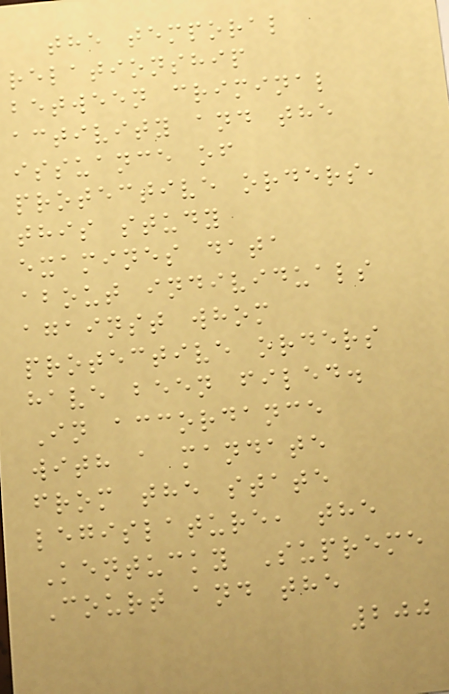the temporal
relationship
between criminal
activity and the
issuance of
protective orders,
this study
examines data
about individuals
against whom
protective orders
have been filed.
In accordance
with a mandate
from the state
legislature, the
Kentucky Supreme
Court and the
200
